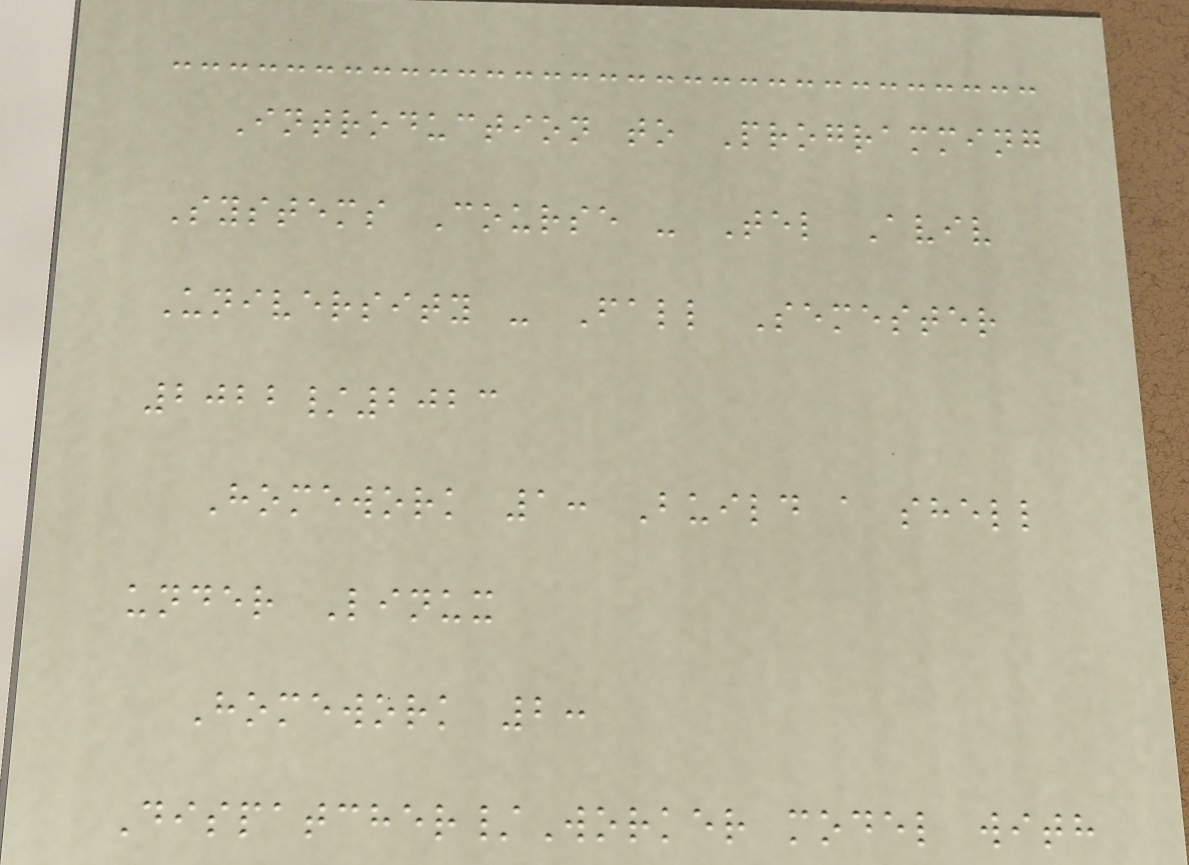Introduction to Programming
Systems Course - Tel Aviv
University - Fall Semester
2022/2023
Homework 1: Build a shell
under Linux
Homework 2:
Dispatcher/Worker model with
